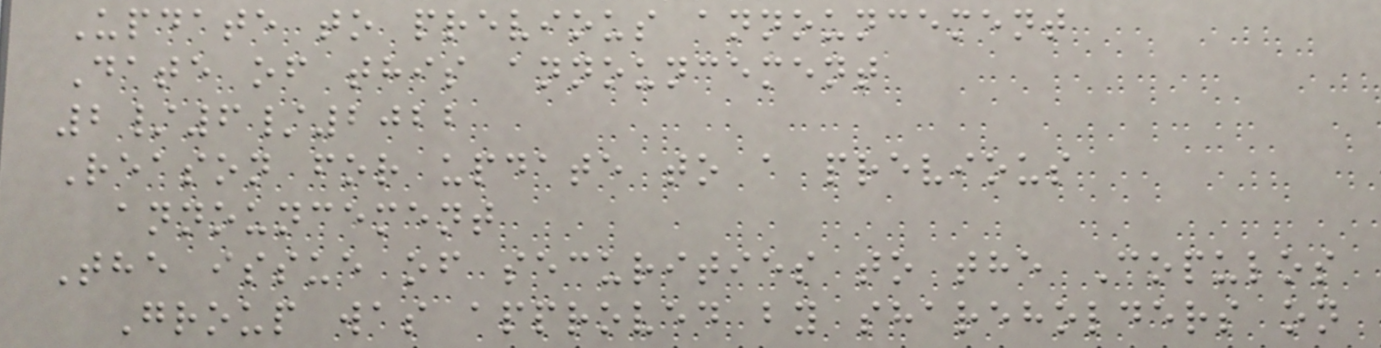Update to previous announcement
Date of this announcement
2/6/2022
Reason for update to a previous
announcement
The issue of securities to the Copulos
Group was approved by shareholders on
